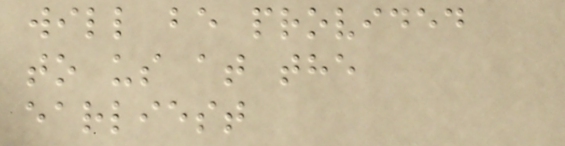will be provided
to us at the
earliest
